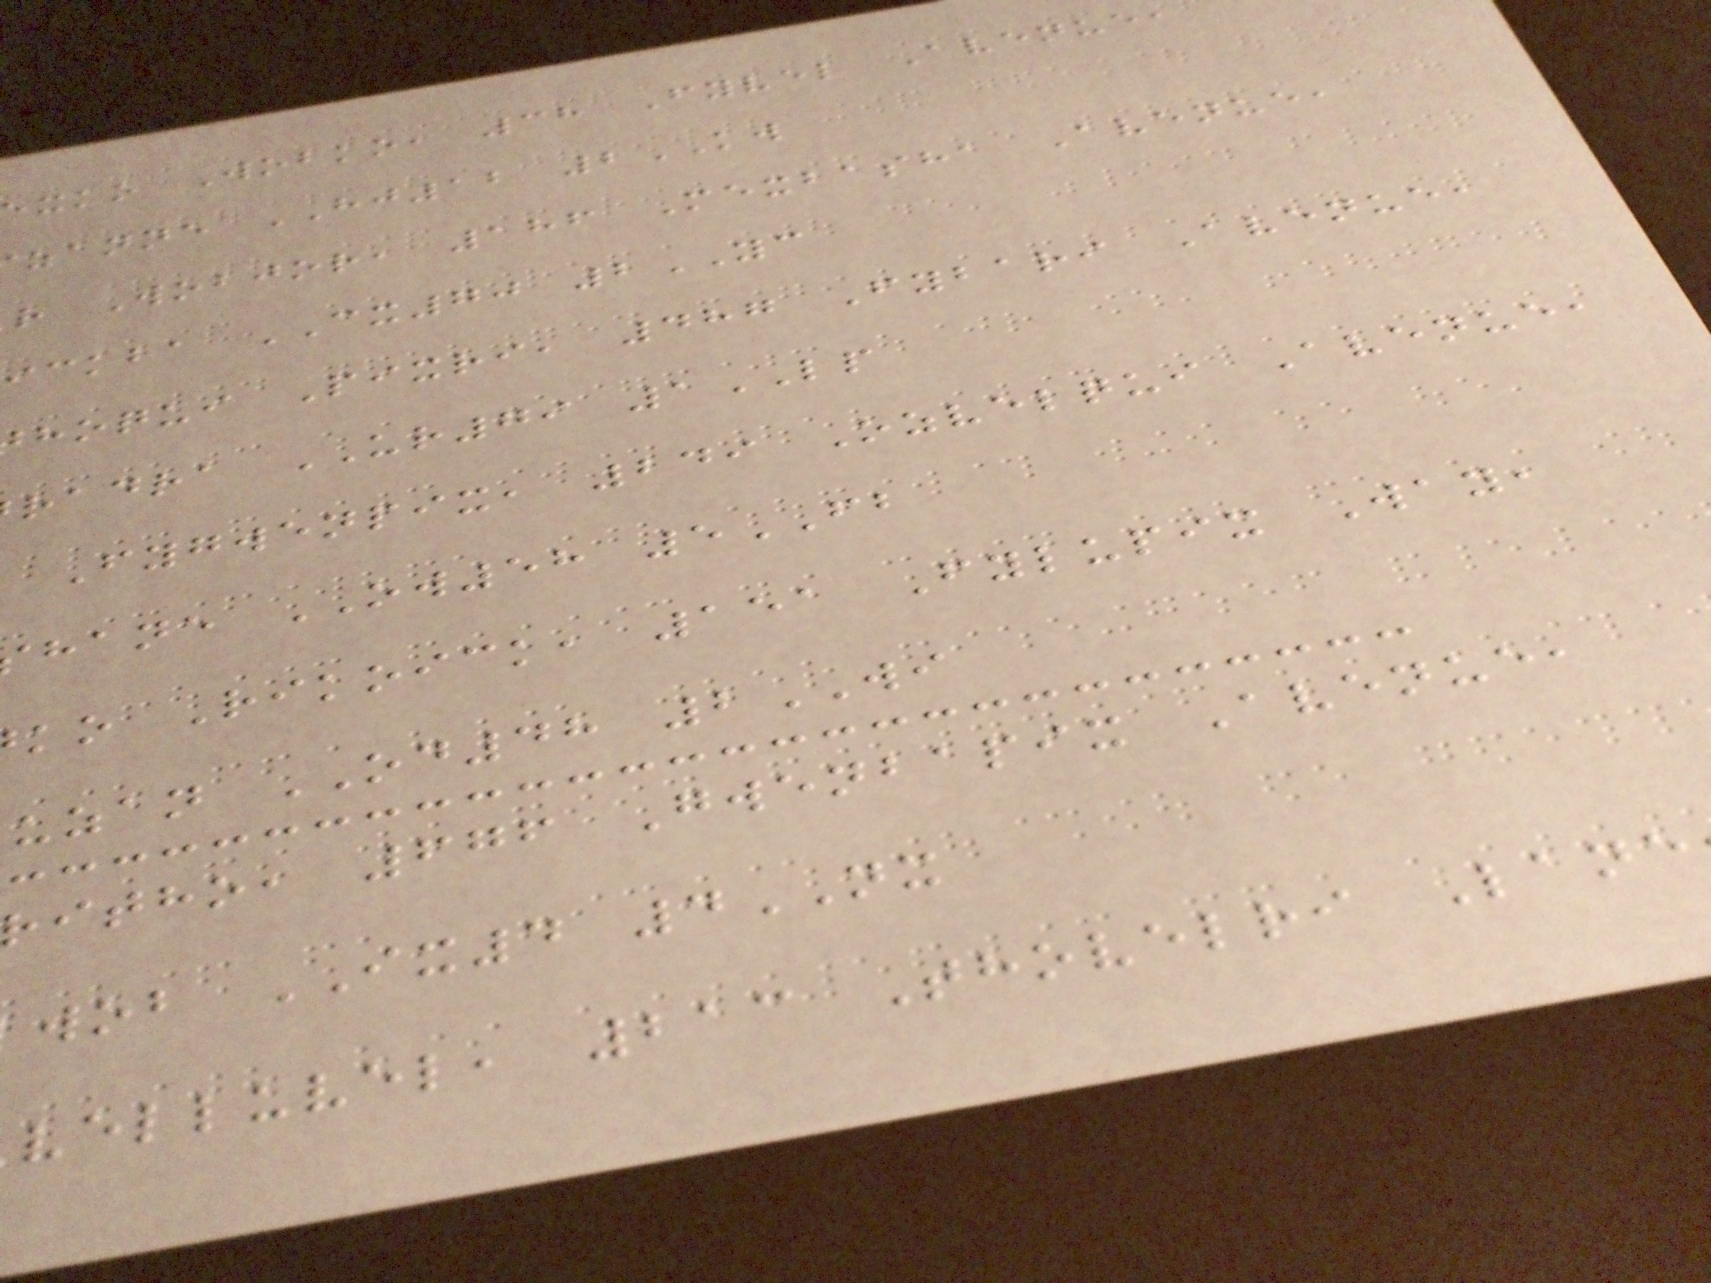xko Wobko, 38 Fyvel Avenue,
zanne HJ12 2KW
r Wobjor, 186 Mexbasha Avenue,
ickba CX70 2YC
hoqui Pixri, 487 Fybari Avenue,
radra UR79 1LP
Fygwenpix, 249 Ozvelqui Avenue,
hane OW58 5FB
ko Rikoick, 151 Fylupix Way,
uzan OD48 2WI
ritho, 676 Gwenbapix Avenue,
wob IX4 4NX
velluvel, 213 Thovelri Lane
